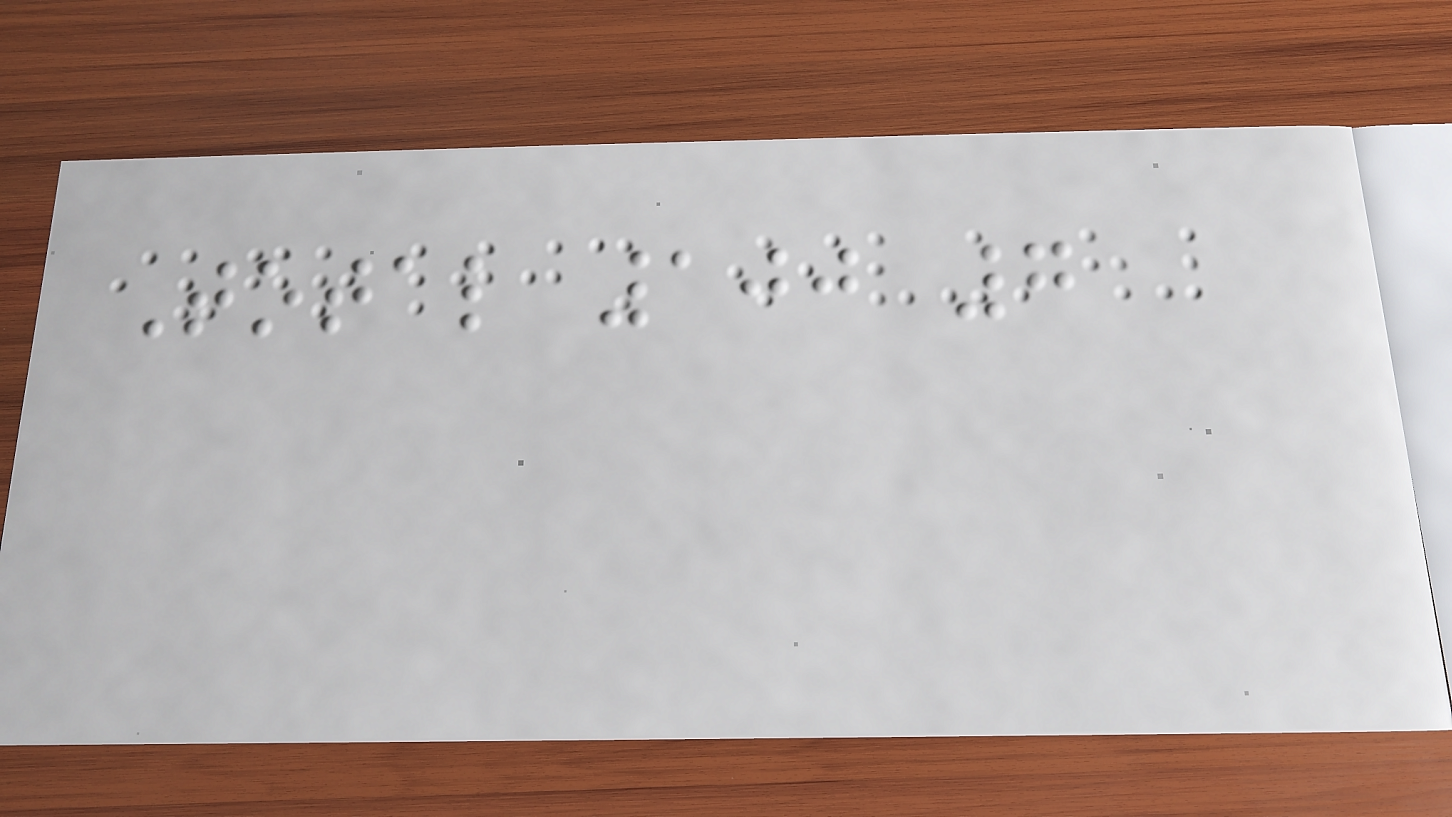Total 100 7
